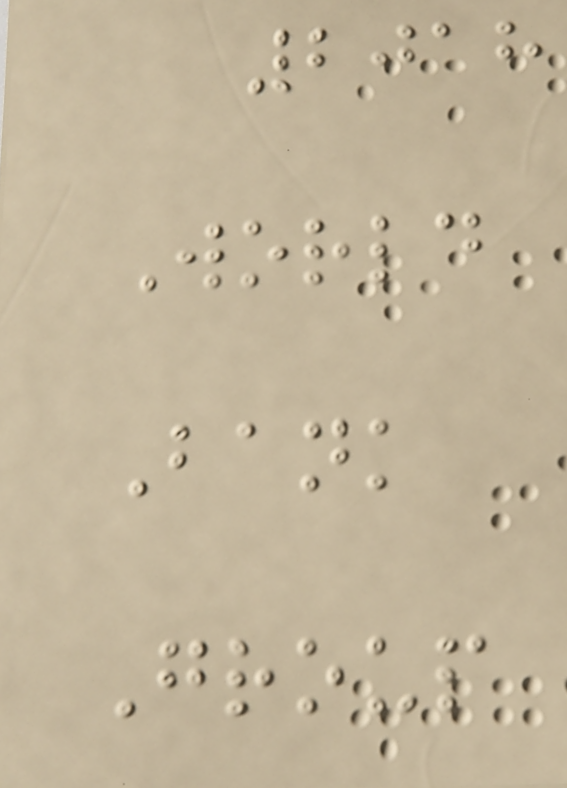2018
World
Bank
Group
